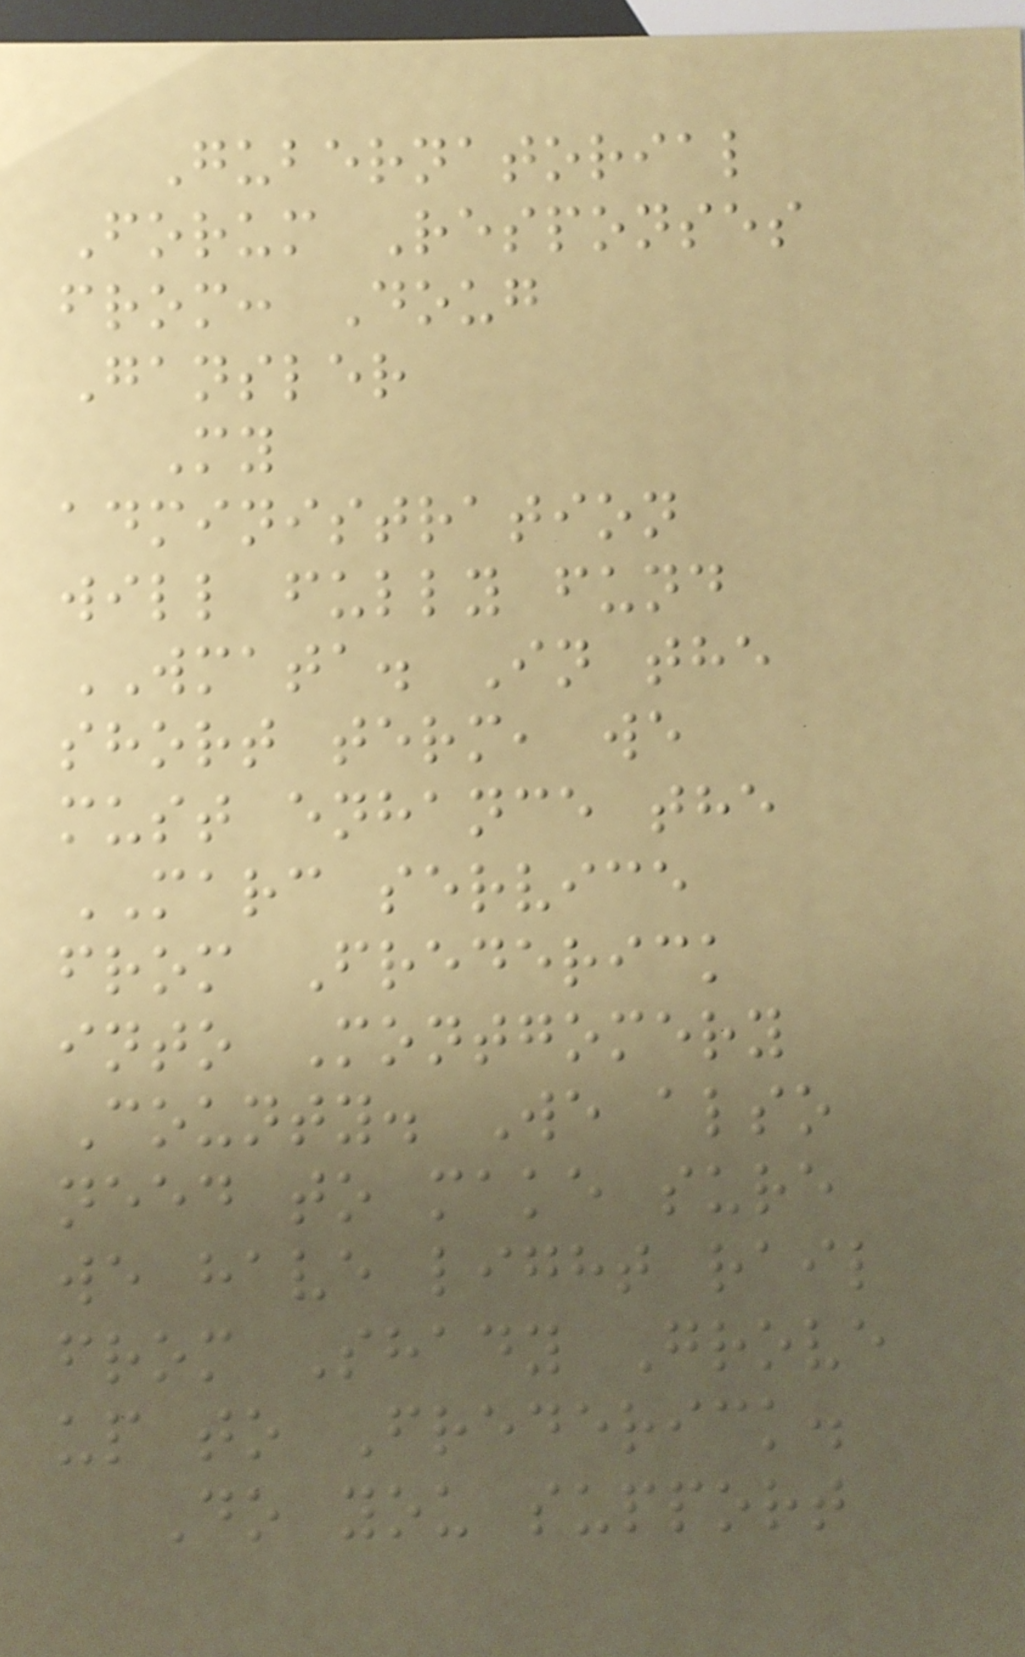Gubernatorial
Forum Responses
from: Doug
Gansler
My
administration
will fully fund
WMATA. In the
short term, we
must enhance the
MARC service
from Frederick
into Montgomery
County. We also
need to make sure
we have light rail
from Shady Grove
up to Frederick.
Do you support
